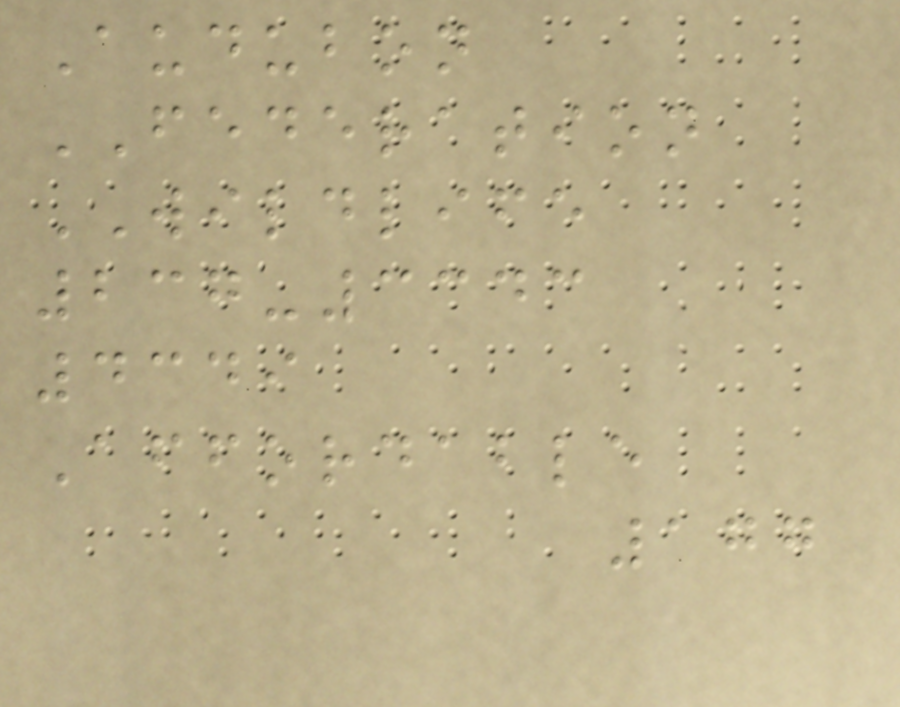Audubon
FEDERATION
WILDLIFE
237-3343
4349
Affordable
177
